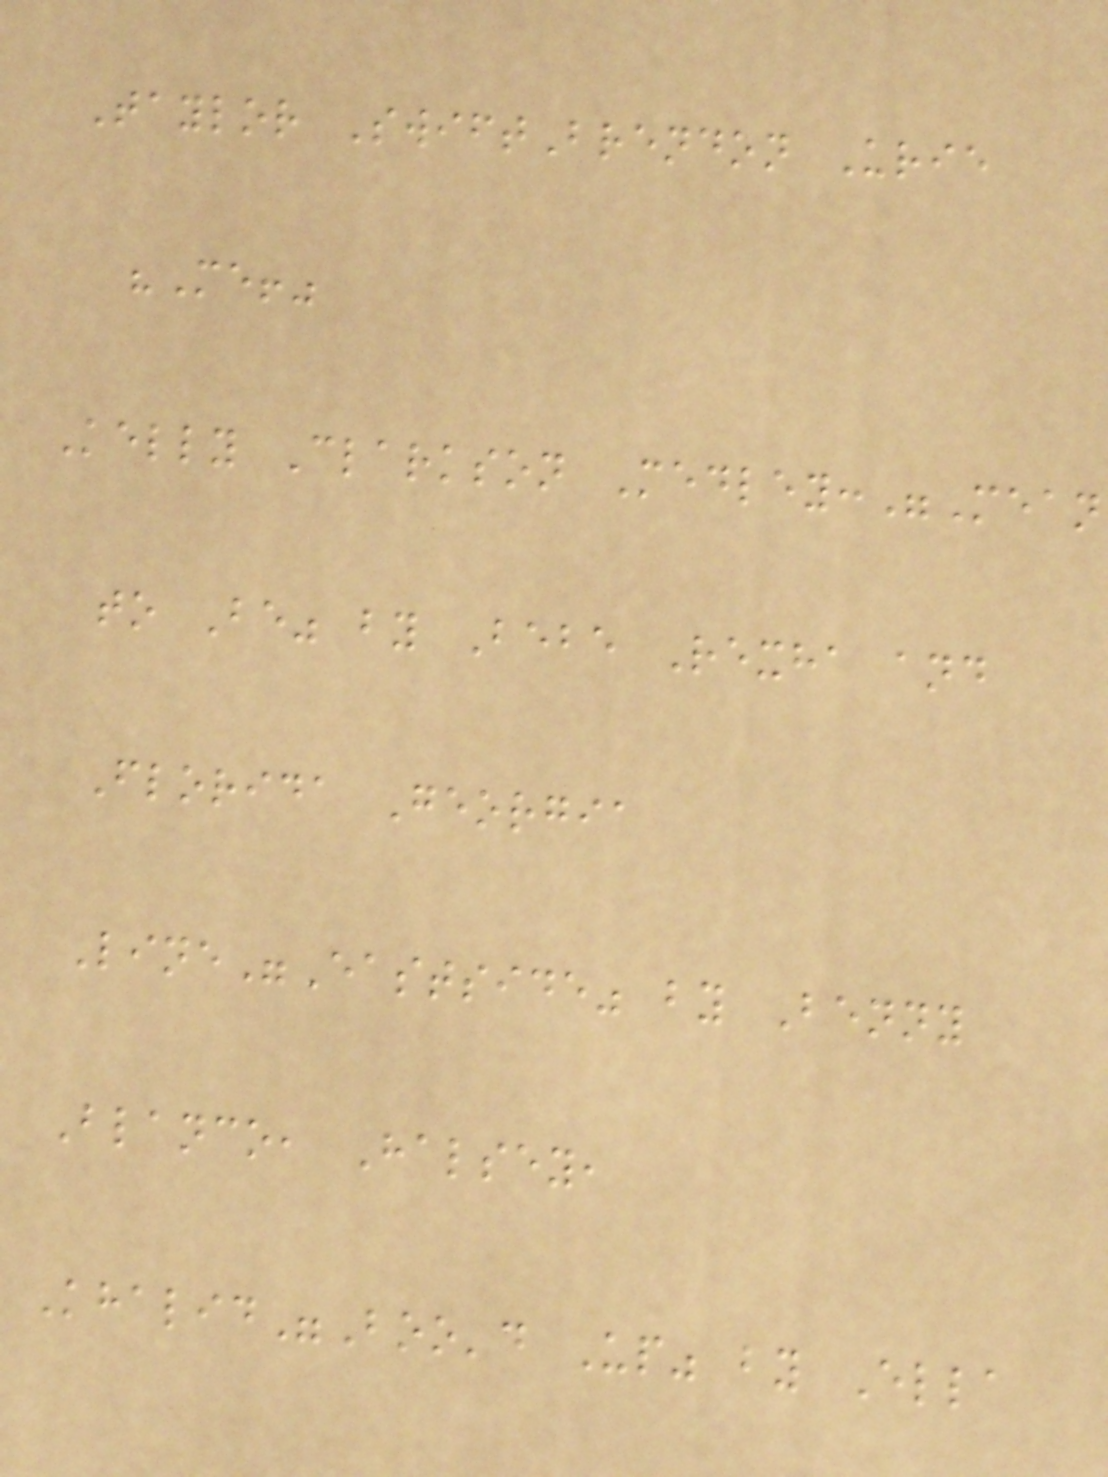Taylor SwiftBrendon Urie
"Me!"
Kelly Clarkson Medley:"Mean
to Be" by Bebe Rexha and
Florida Georgia
Line"Eastside" by Benny
Blanco, Halsey,
Khalid"Boo'd Up" by Ella
